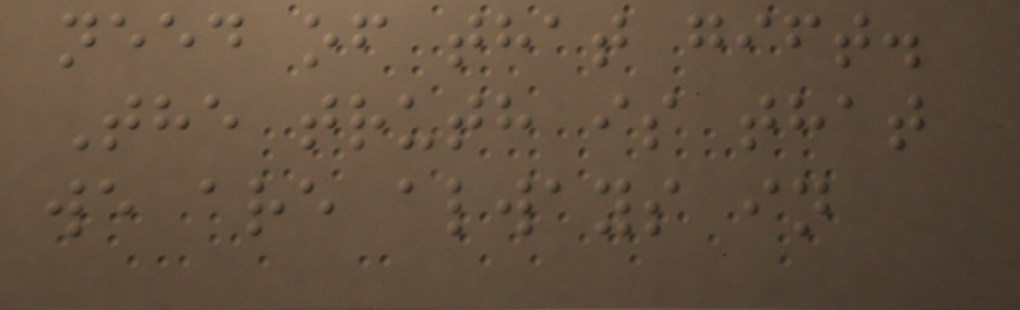need of that gift.
The truth is that
we are always in
